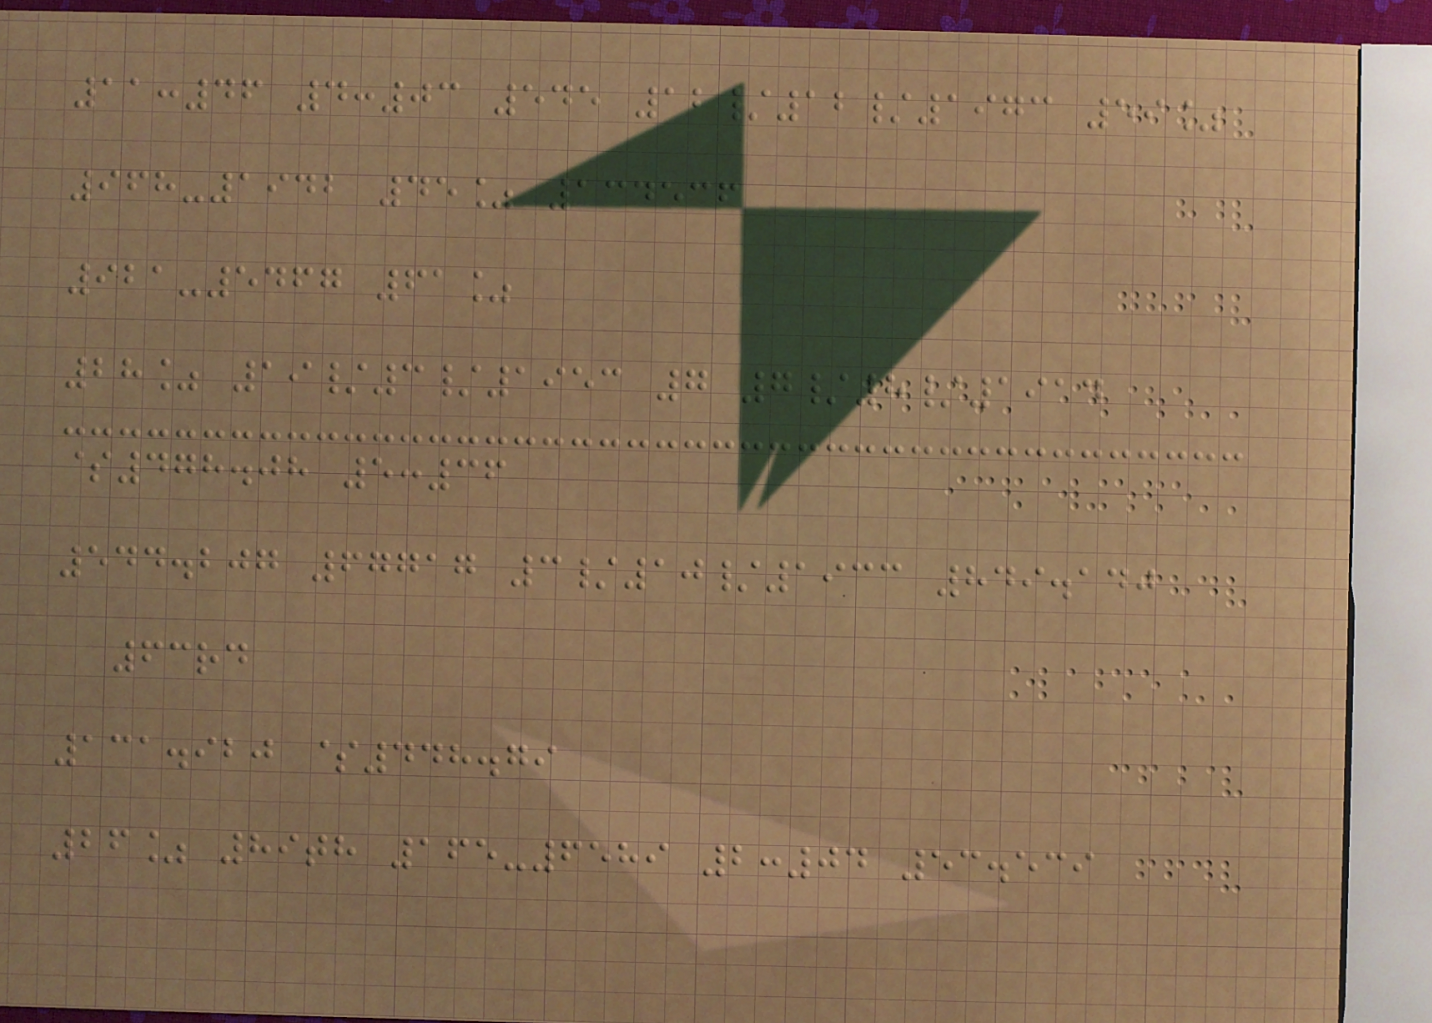11:46 4:03 545 12/12/1973 59%
968-1942 45% 134536
921-5467 61%
28% 19/3/1953 7 7/8/1914
$478.08 5:36
544.207 67717 3/10/1933 849.140
63rd
131.920 $448.79
26% 89th 165-6589 2:04 53.539
